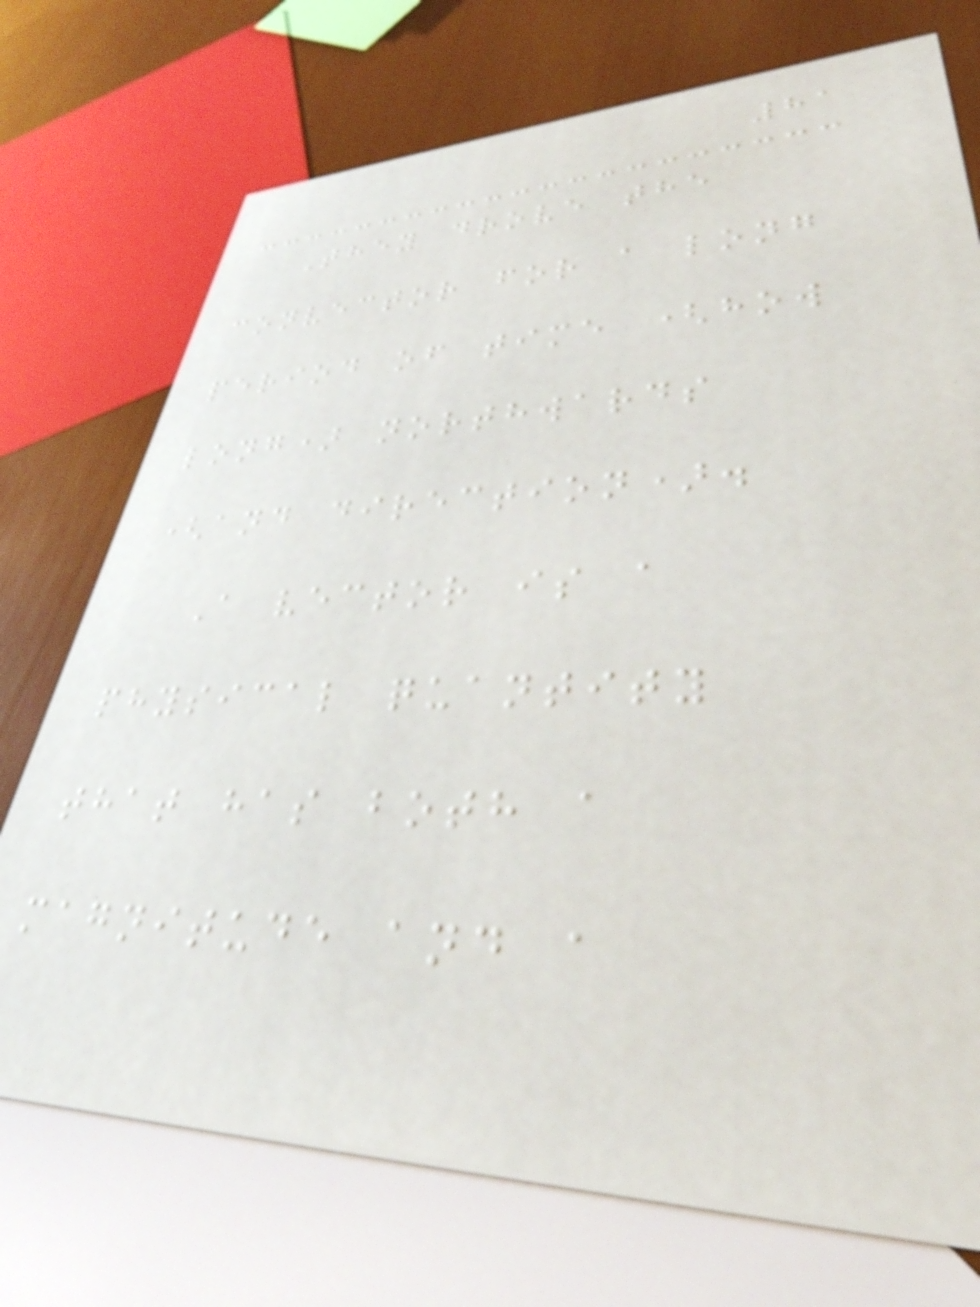81
They drove the
convector for a long
period of time (how
long) northwards
(and direction).
A vector is a
physical quantity
that has both a
magnitude and a
